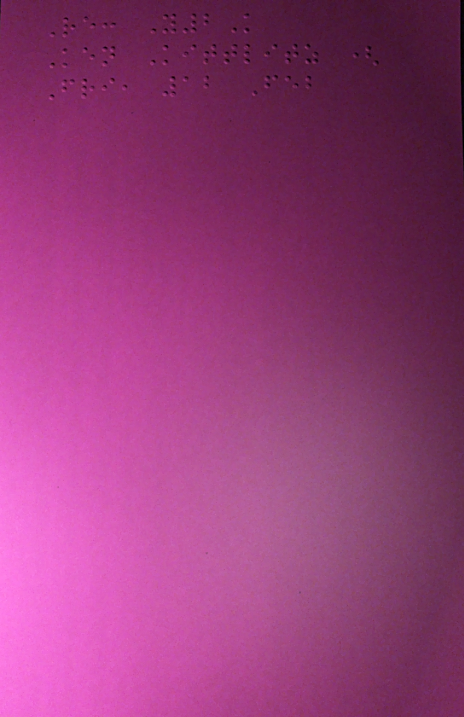Re: Y2K
Ken Kittlitz (
Fri, 12 Feb
